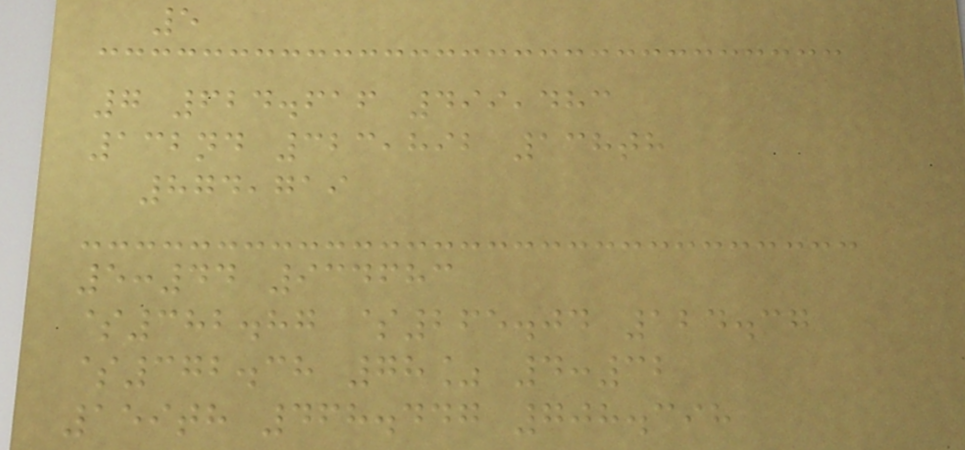5
7 624.616 499,483
132nd 323,892 138th
874,719
5:44 934683
$382.87 $265.04 124.37
$372.38 78% 4:32
159th 468.447 708.398
